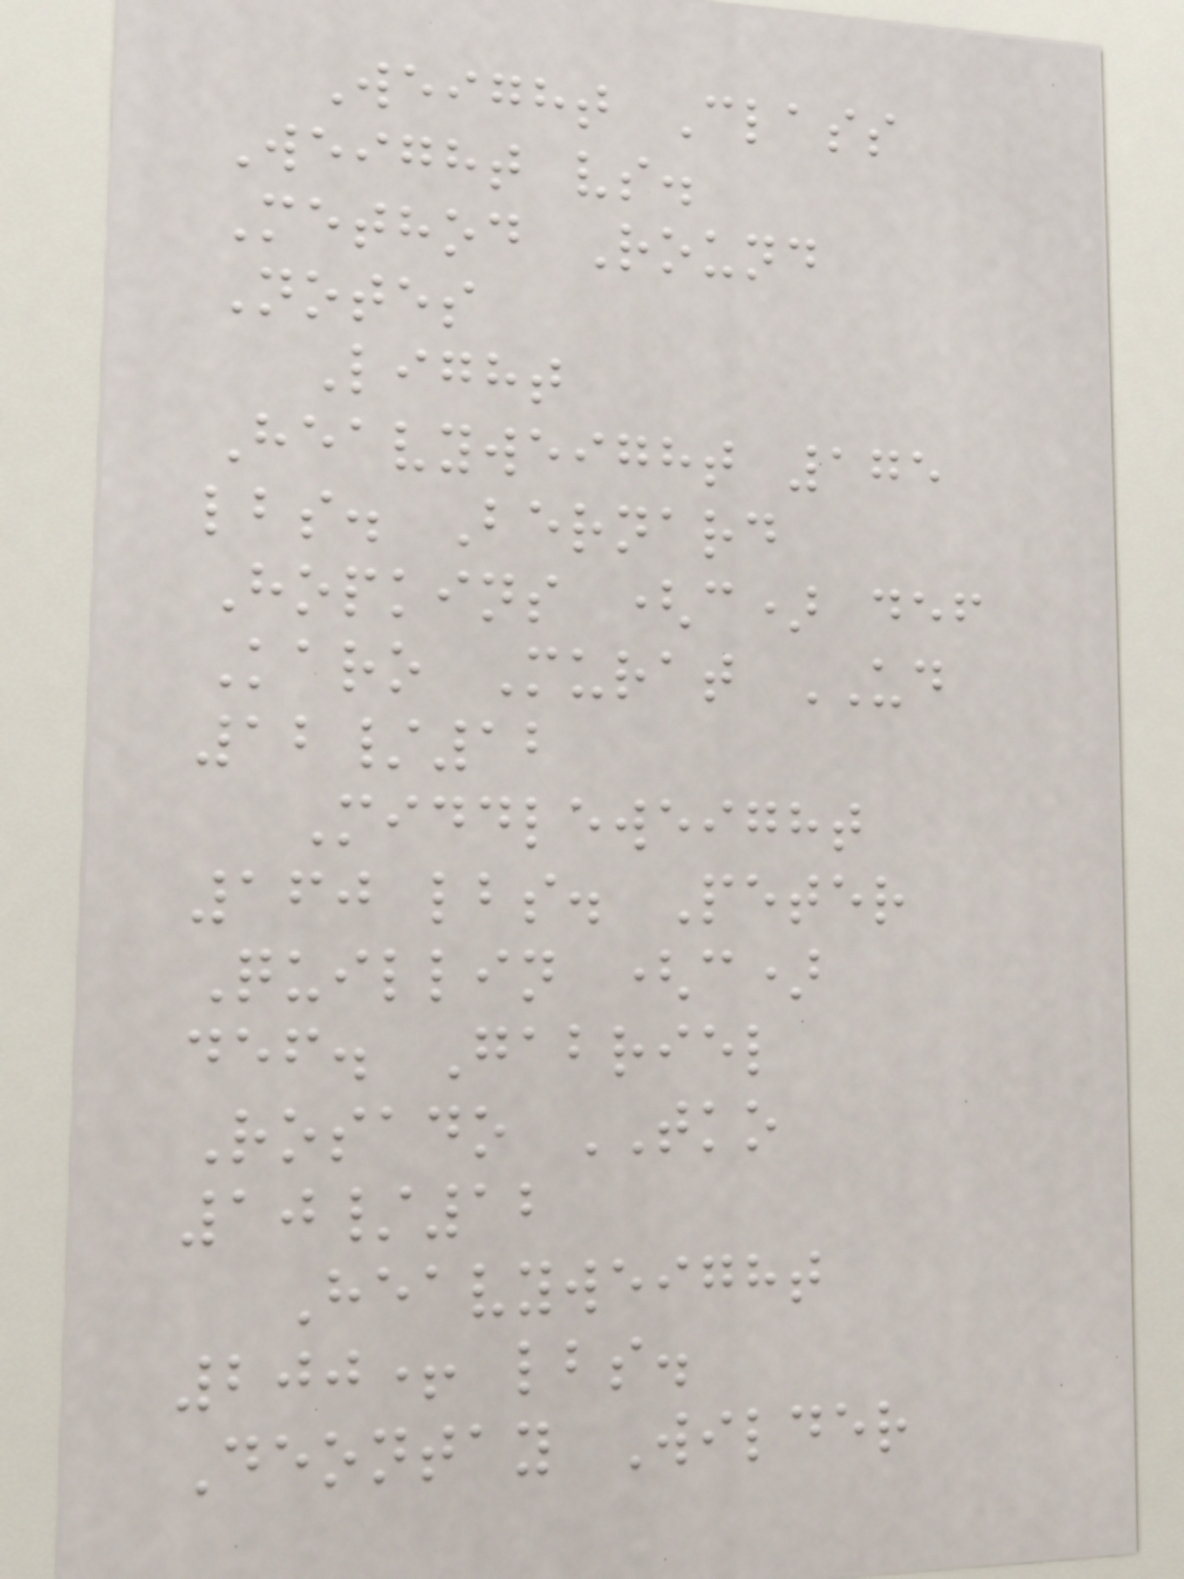Weight Class
Weight vs.
Method Round
Notes
Light
Heavyweight 175
lbs. Bernard
Hopkins (c) def
Karo Murat UD
12/12
Middleweight
160 lbs. Peter
Quillin (c)
def. Gabriel
Rosado TKO
10/12
Heavyweight
200+ lbs.
Deontay Wilder
